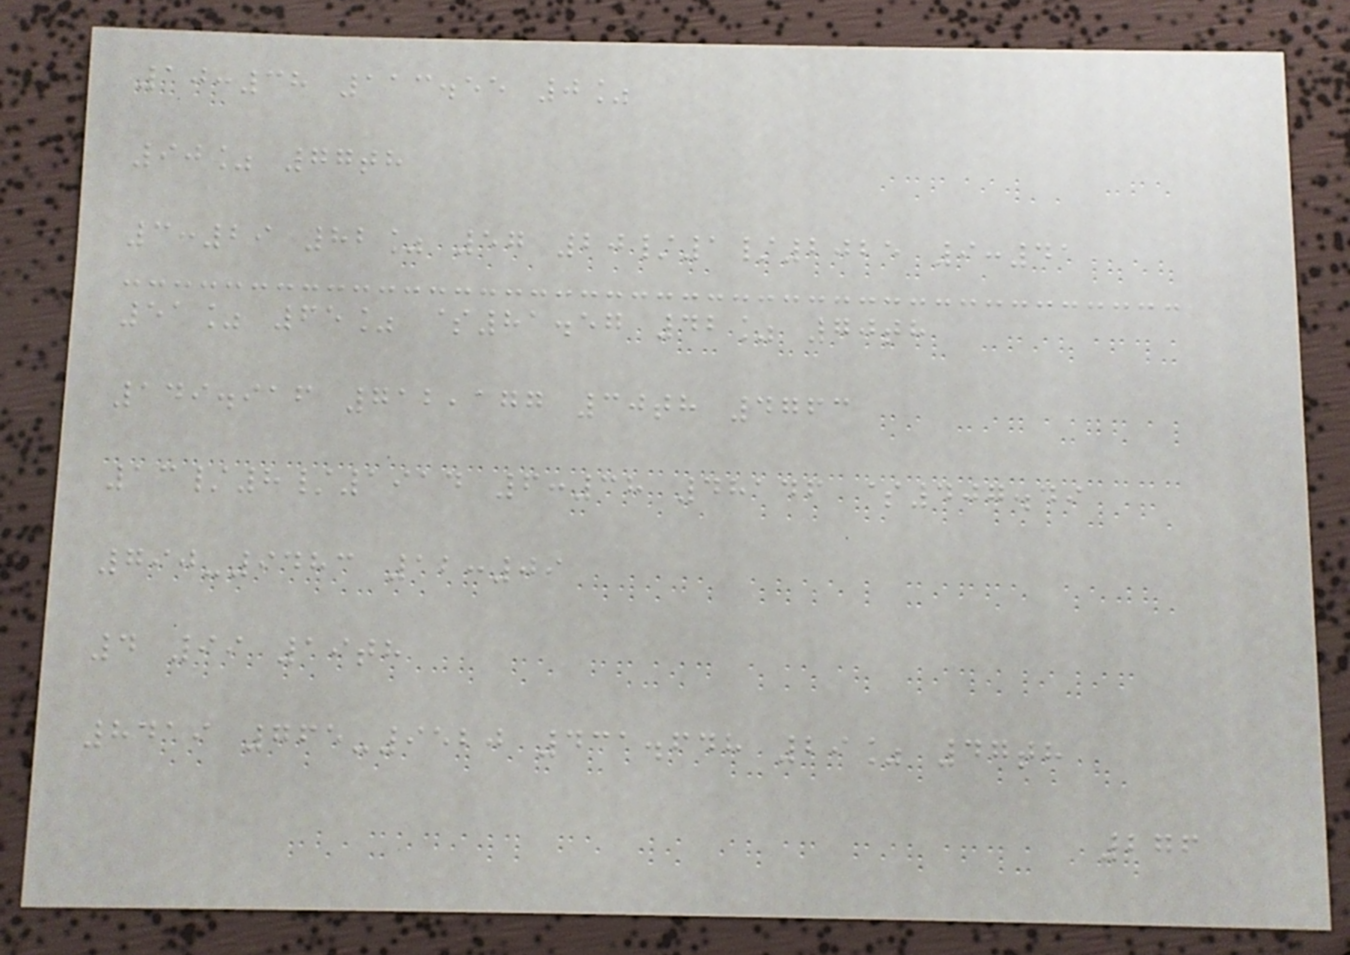10:38 113.55 0%
90% 77th
3:29 82% 57 20/1/2025 9:41
51% 65% $81.57 42% 70th
149.916 712,177 30th 4763
13/8/1914 6:38 48146 $407.49
790-9483 12:09
4 99 19th
8419 765-9520 431.648 29% 47th
276
